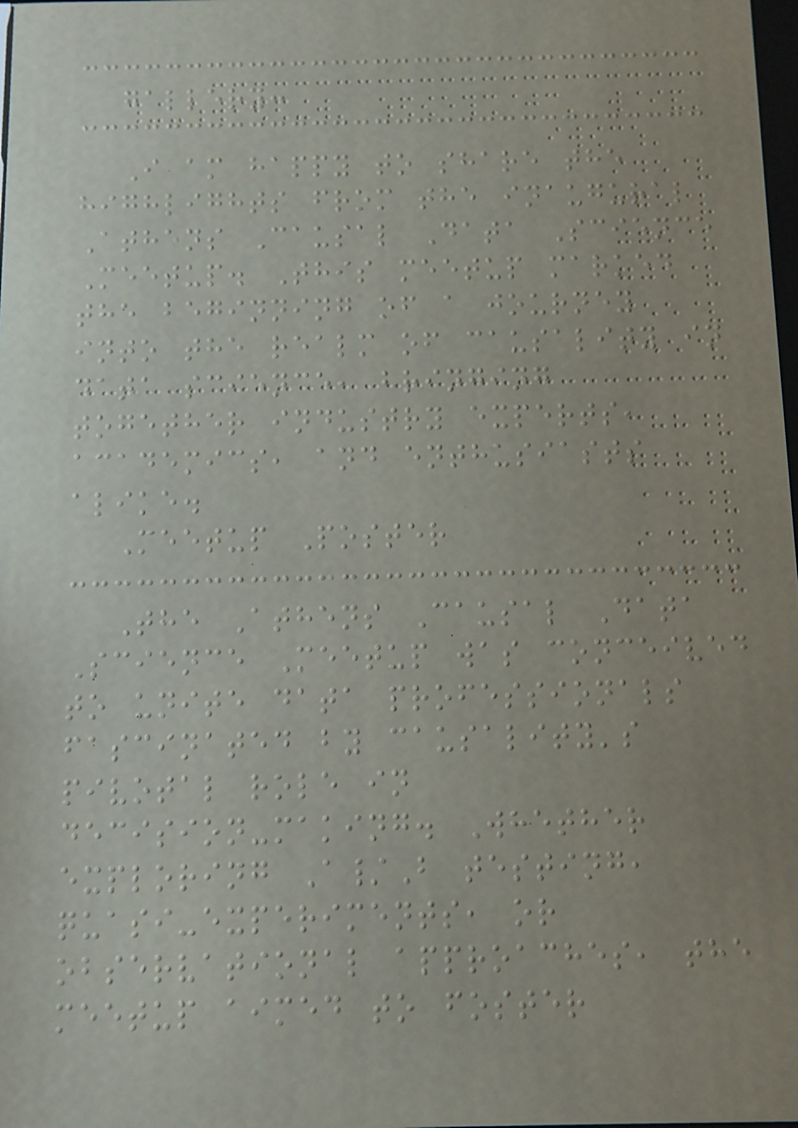gallery:
I am happy to share the
highlights from the inaugural
Athens Causal Data Science
Meetup. This meetup marked
the beginning of a journey
into the realm of causality in
data science, bringing
together industry experts,
academics, and enthusiasts
alike.
Meetup Poster
The Athens Causal Data
Science Meetup was conceived
to unite data professionals
fascinated by causality's
pivotal role in
decision-making. Whether
exploring A/B testing,
quasi-experiments, or
observational approaches, the
meetup aimed to foster
